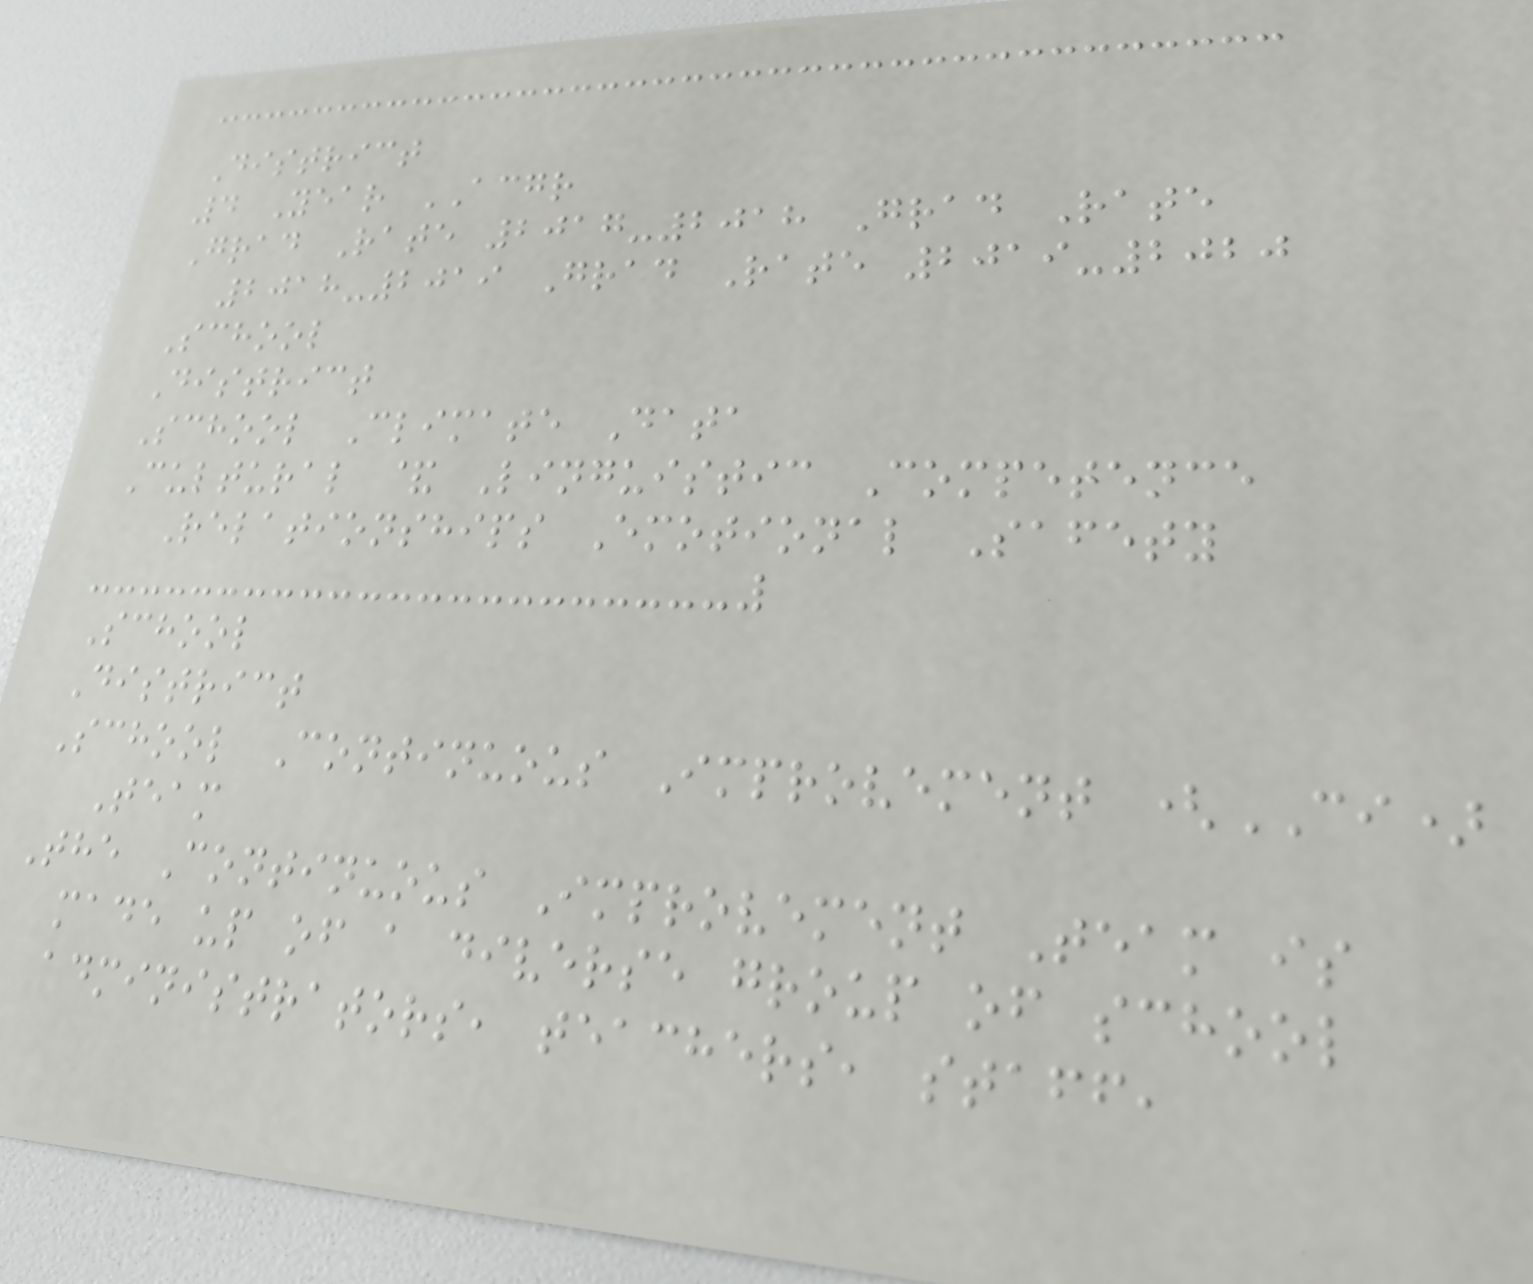District
4 Year ACGR
Grad Rate 2017-2018 Grad Rate
2018-2019 Grad Rate 2019-2020
School
District
School Climate Data
Cultural & Linguistic Competence
Relationships Emotional Safety
School
District
School Continuous Improvement (CI)
Team
The Continuous Improvement Team is
made up of a diverse group of school
administrators, teachers, staff,
